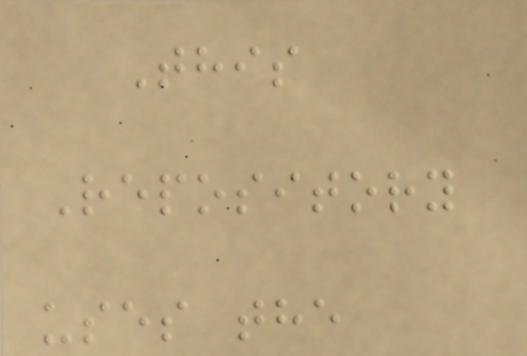This
Repository
uses the
